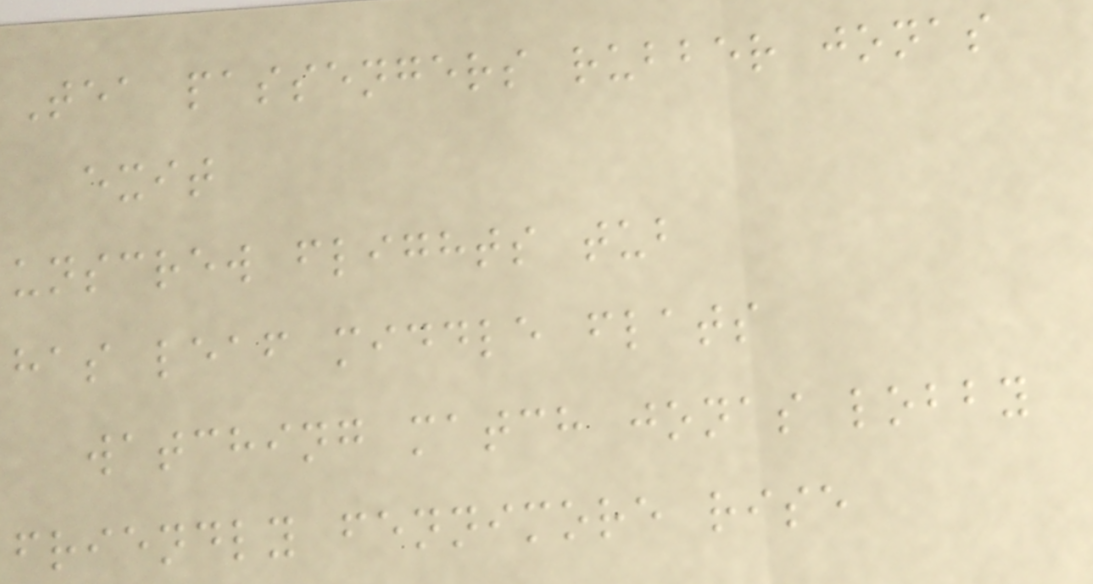Tea passengers rubber jonas
exit
unscrew flights tub
has leaf middle flats
watching match jonas lobby
friendly fennimore rise
